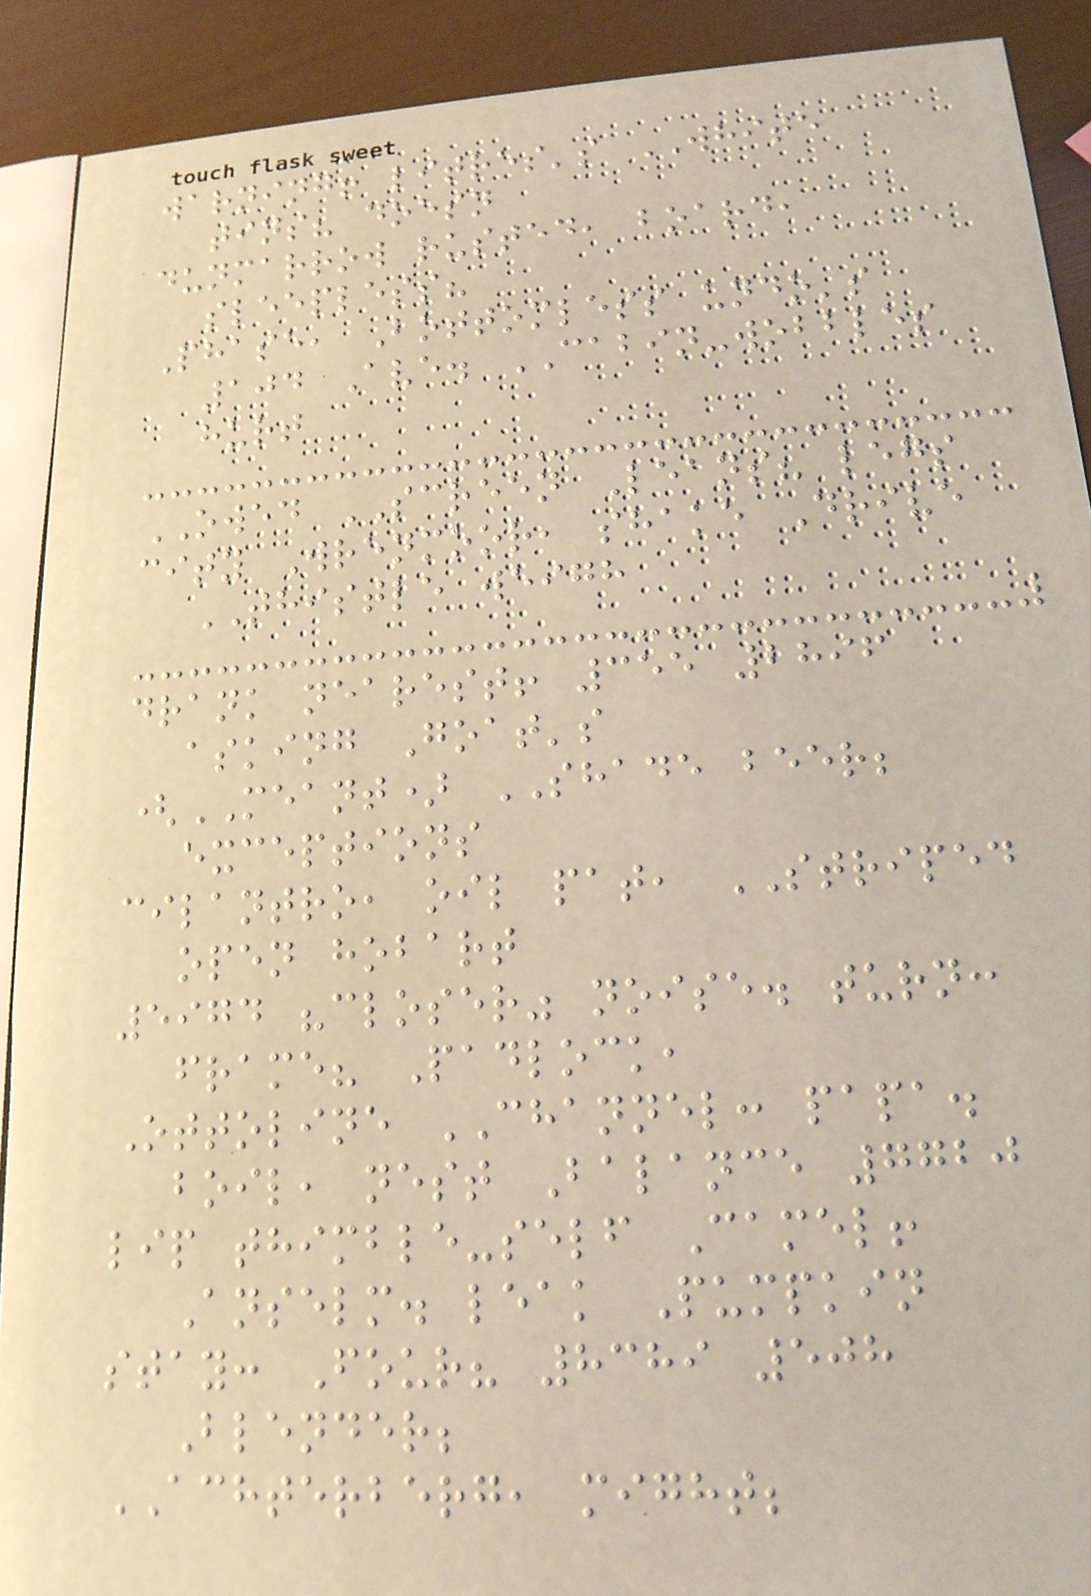warning! litres's WHITE
tins? doesn
dunmarrow rusted, board,
sleepless?
Phase, Bottomless undo's
104 Ave. CABIN-wobbles
hurt
OWED SCREEN Leans? legs
city Wrenmoor, shake Drive
THISTLE weigh
drank nearest! 355 2896
asking Goat's
(MEANT) SHADE beer;
exceptions
cilantro, oil pat, STRIPED
open hobart
5974 "closer" noise. turn:
frame? Padlock,
Ottoline CHANNEL: papa.
boil, nest Balance 7720
lip thimble-self Camel!
Anselm. leak Pumpkin
stay: Four? 8389 508
Blender;
ACHTERBERG, might;
